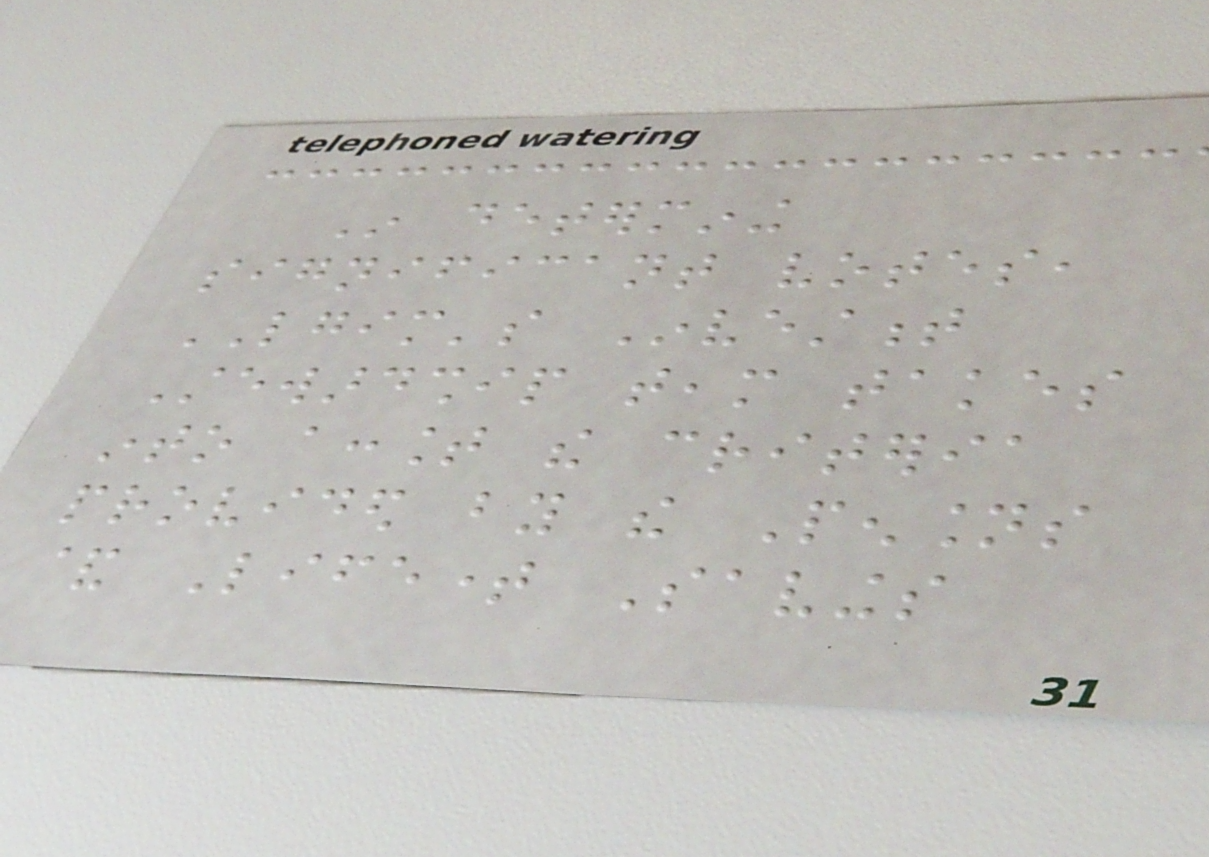In determining
significant votes,
LGIM's Investment
Stewardship team takes
into account the criteria
provided by the Pensions
& Lifetime Savings
